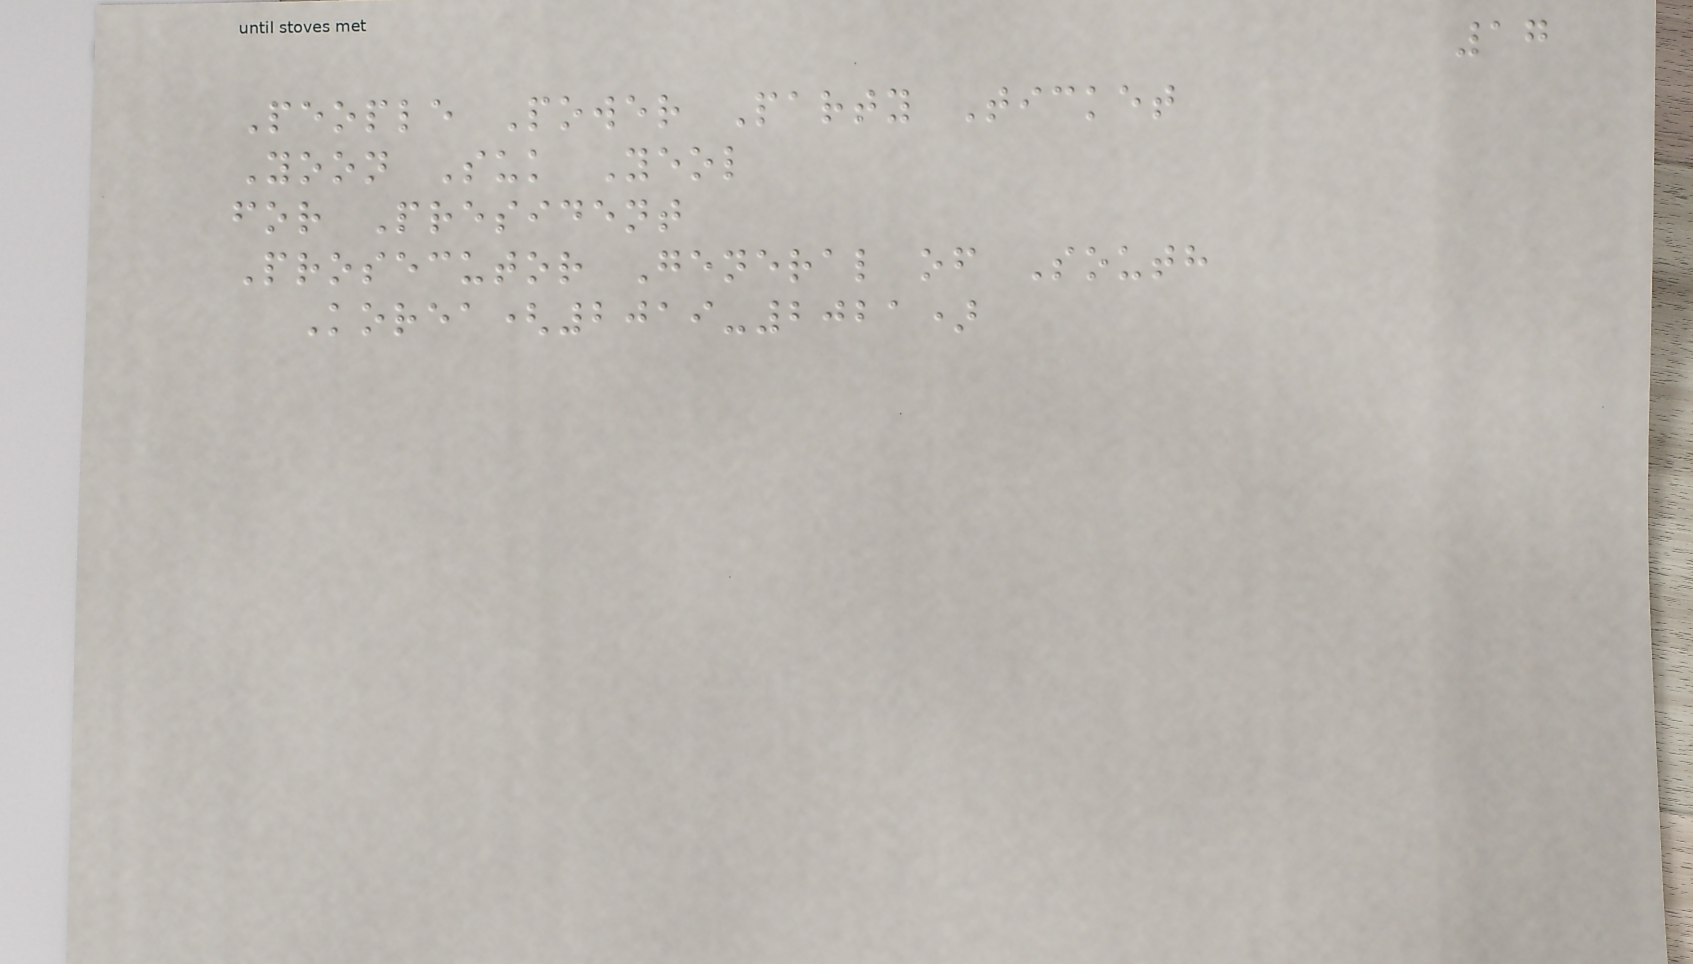17
People Power Party Ticket
Yoon Suk Yeol
for President
Prosecutor General of South
Korea(2019-2021)
